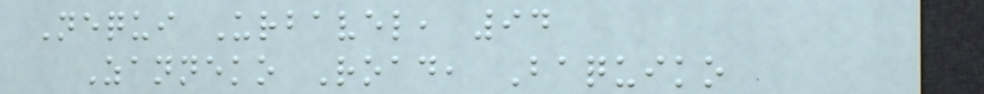Nequi Urbavel, 94
Zanneko Road, Baquiko
